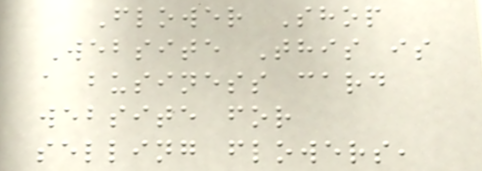Flower Shop
Website This is
a business card
website for
selling flowers,
